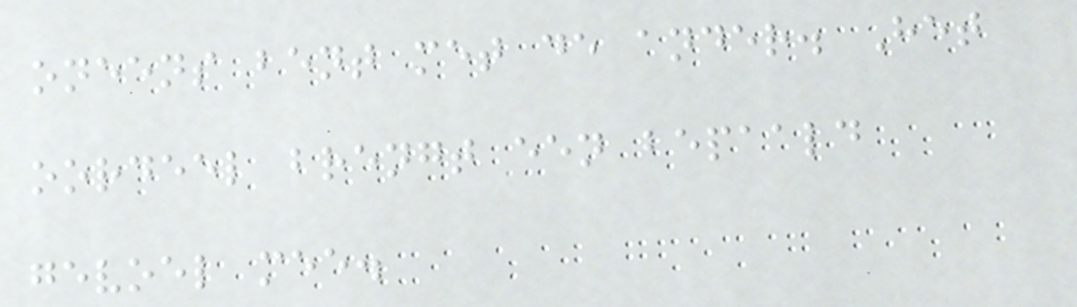oneens bent met de ander. Het
oordeel brengt een bepaald
gevoel mee.
